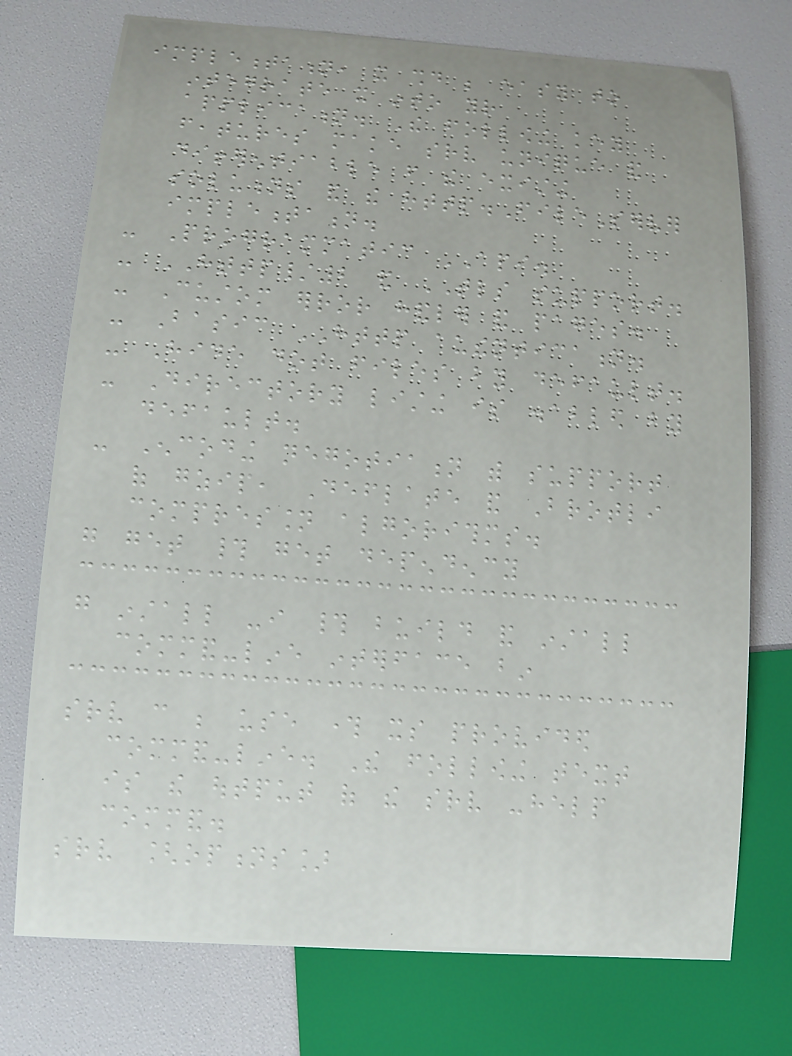implementation, it should be easy to
integrate it into your
application. The following key
features make srv unique and
differentiable from the existing
solutions and the http.FileServer
implementation.
- Programmatic API.
- HTTP/2 and TLS support.
- Custom error handler and pages.
- Basic HTTP authentication.
- Hide dot files by default.
- Directory listing is disabled by
default.
- Encoding negotiation with support
of gzip, Deflate and Brotli
compression algorithms.
go get # get dependency
go install -i # build and install
command-line interface bin
srv can be use through its provided
command-line. The following text
is the output of the srv -help
command.
srv [options]
